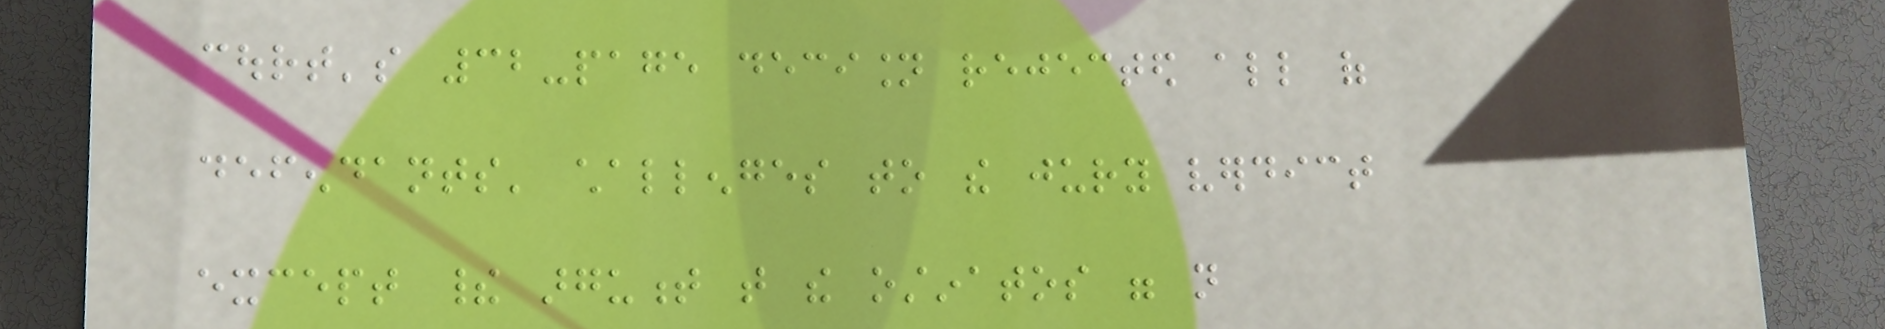court's 32-page decision rejected all of
defendants' challenges to the jury verdict
except their argument that the ostinatos were not
